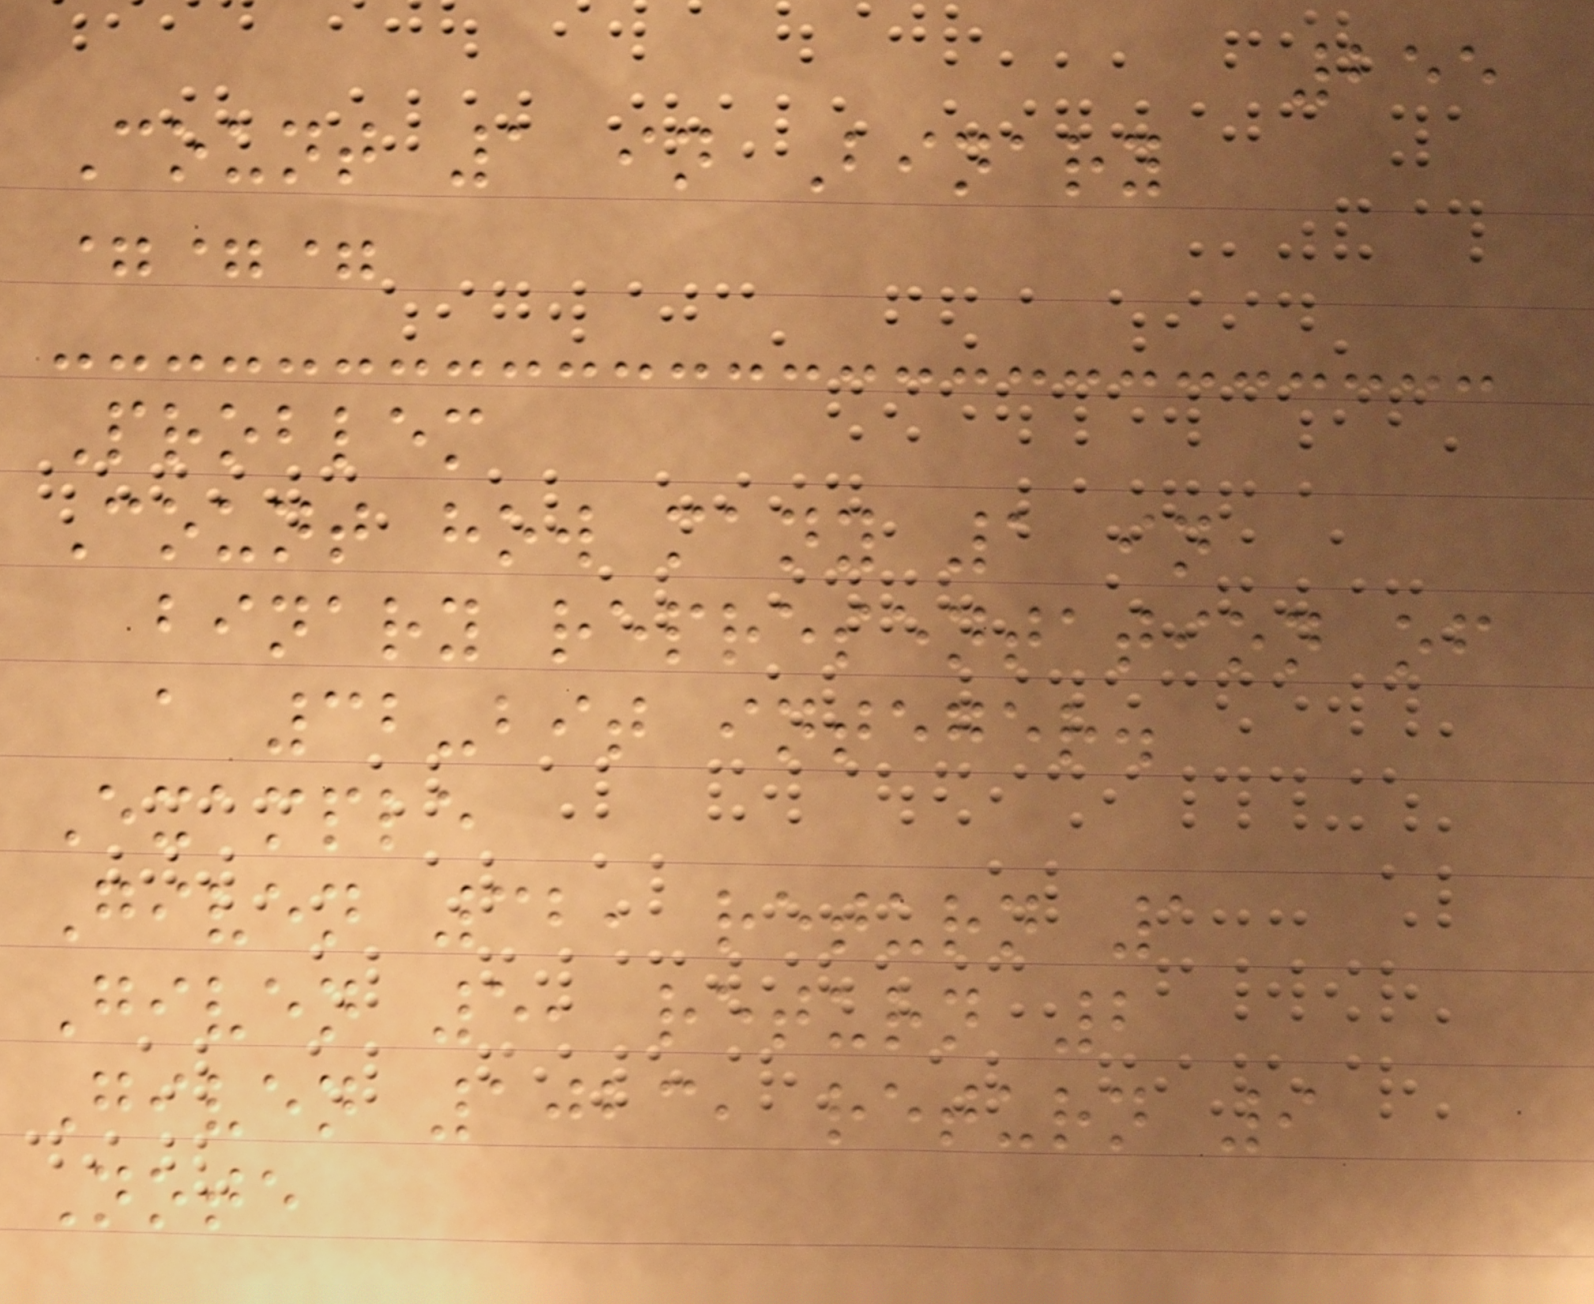255
Count 1 in Binary
===
Problem
Count how many 1 in
binary representation of
a 32-bit integer.
Example
Given 32, return 1
Given 5, return 2
Given 1023, return 9
Note
